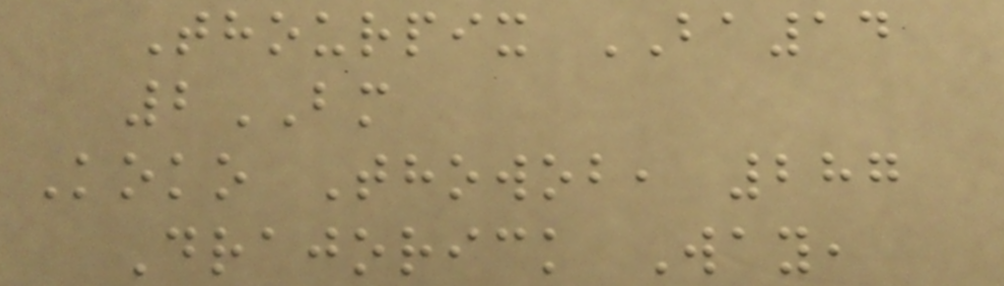Thourpix BA14
2BM
Koko Thowob, 287
Drajorick Way,
